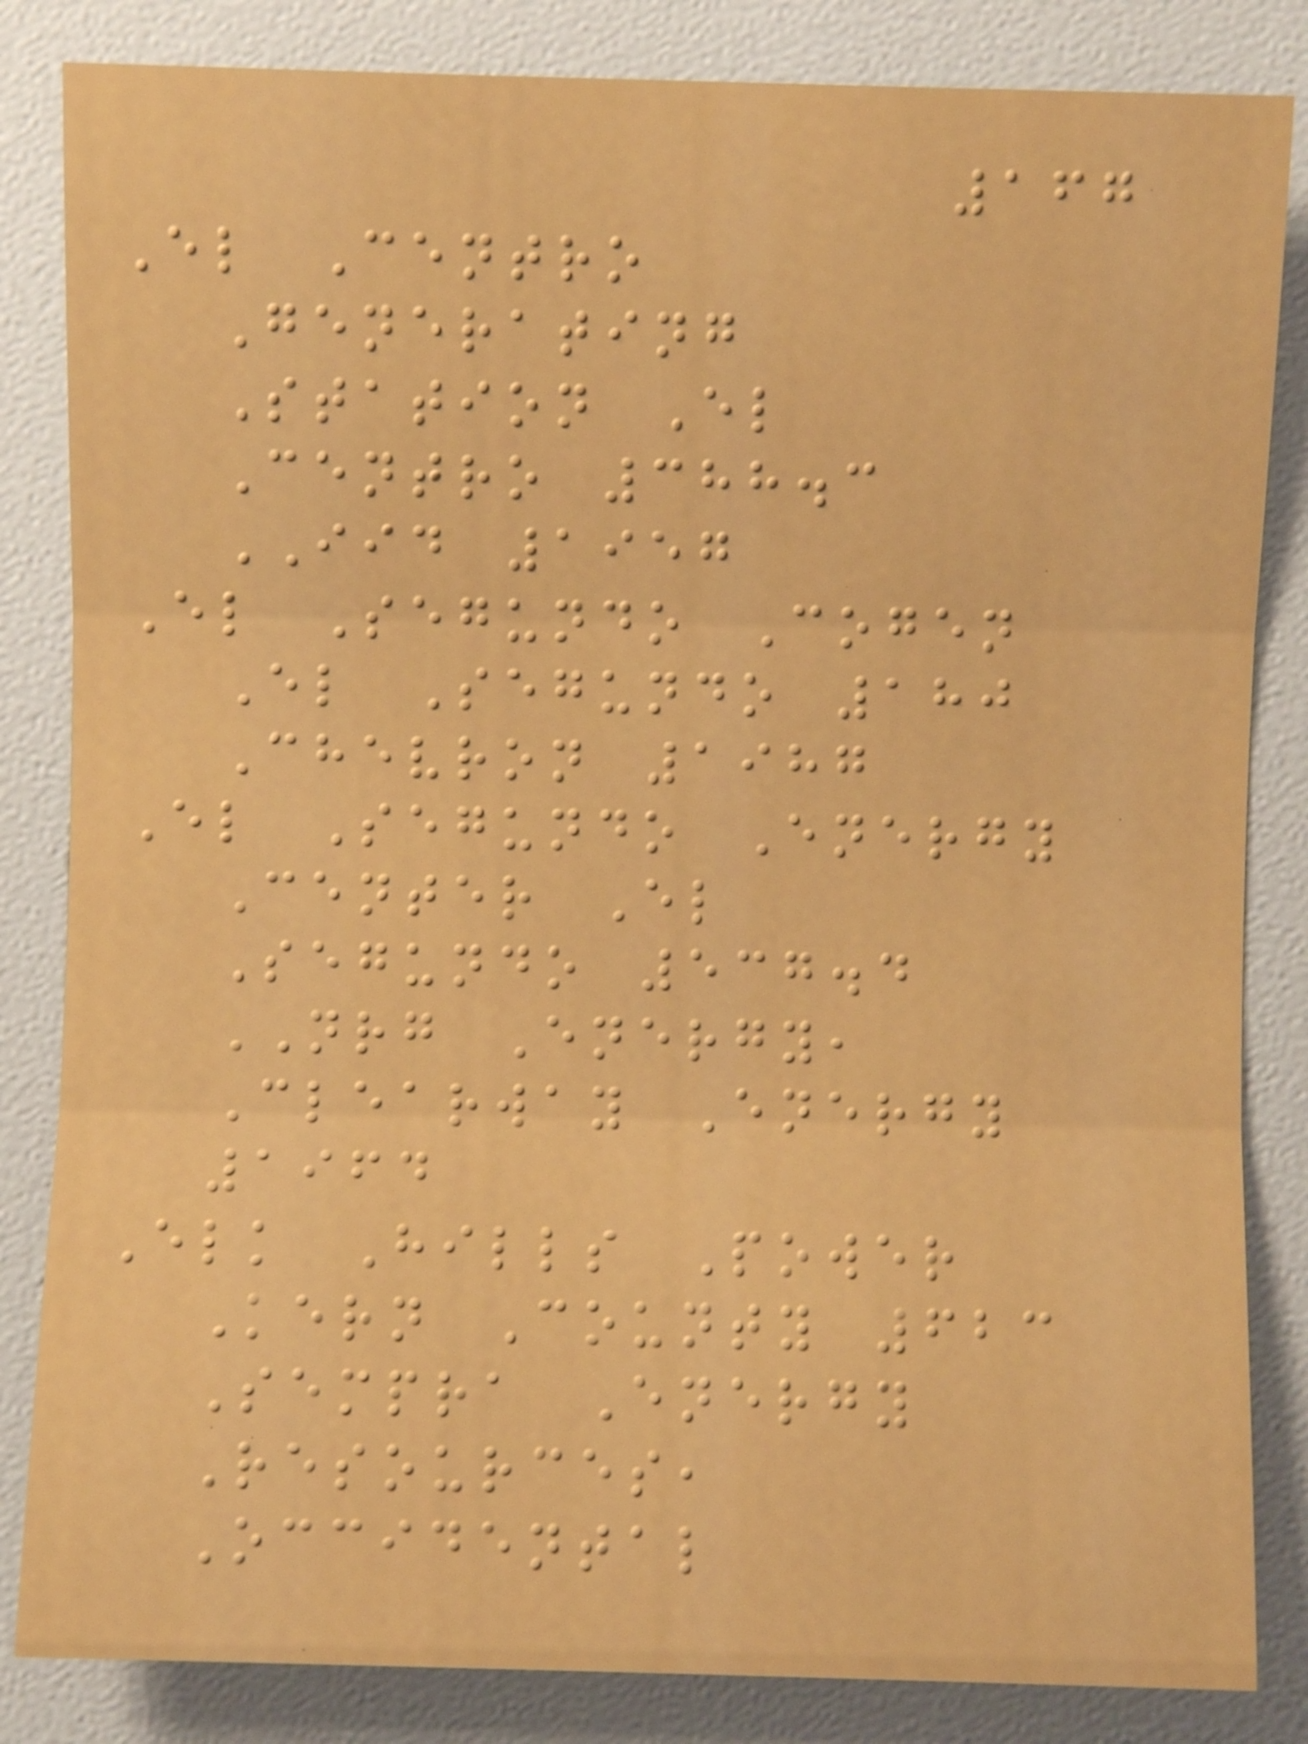167
El Centro
Generating
Station El
Centro 388.3
IID 1957
El Segundo Cogen
El Segundo 180
Chevron 1987
El Segundo Energy
Center El
Segundo 537.4
NRG Energy,
Clearway Energy
1964
Elk Hills Power
Kern County 623
Sempra Energy
Resources,
Occidental
